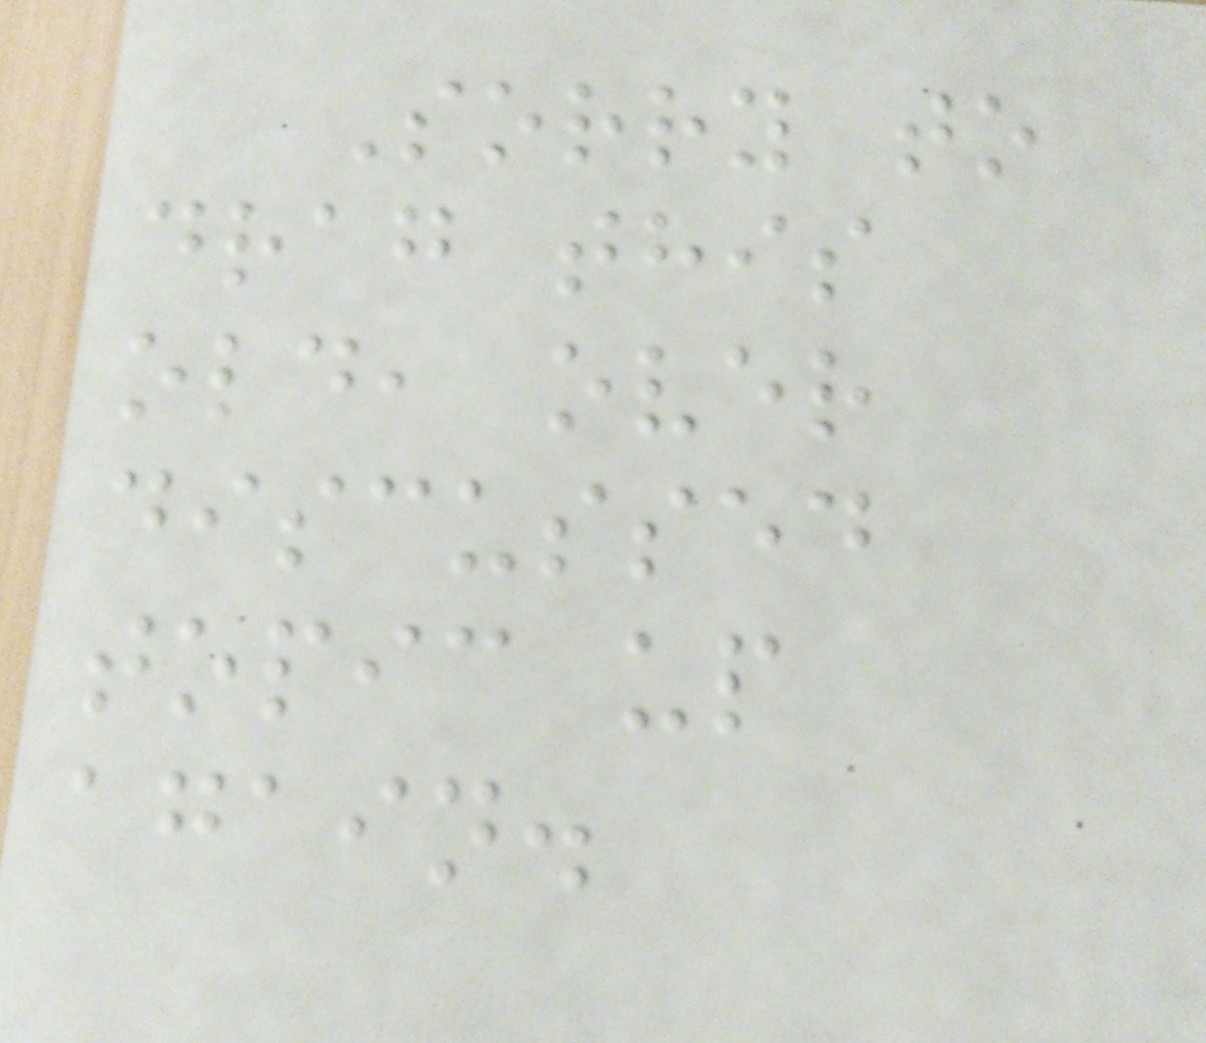Sorry to
drag this
old, over
discussed
topic up
again.
